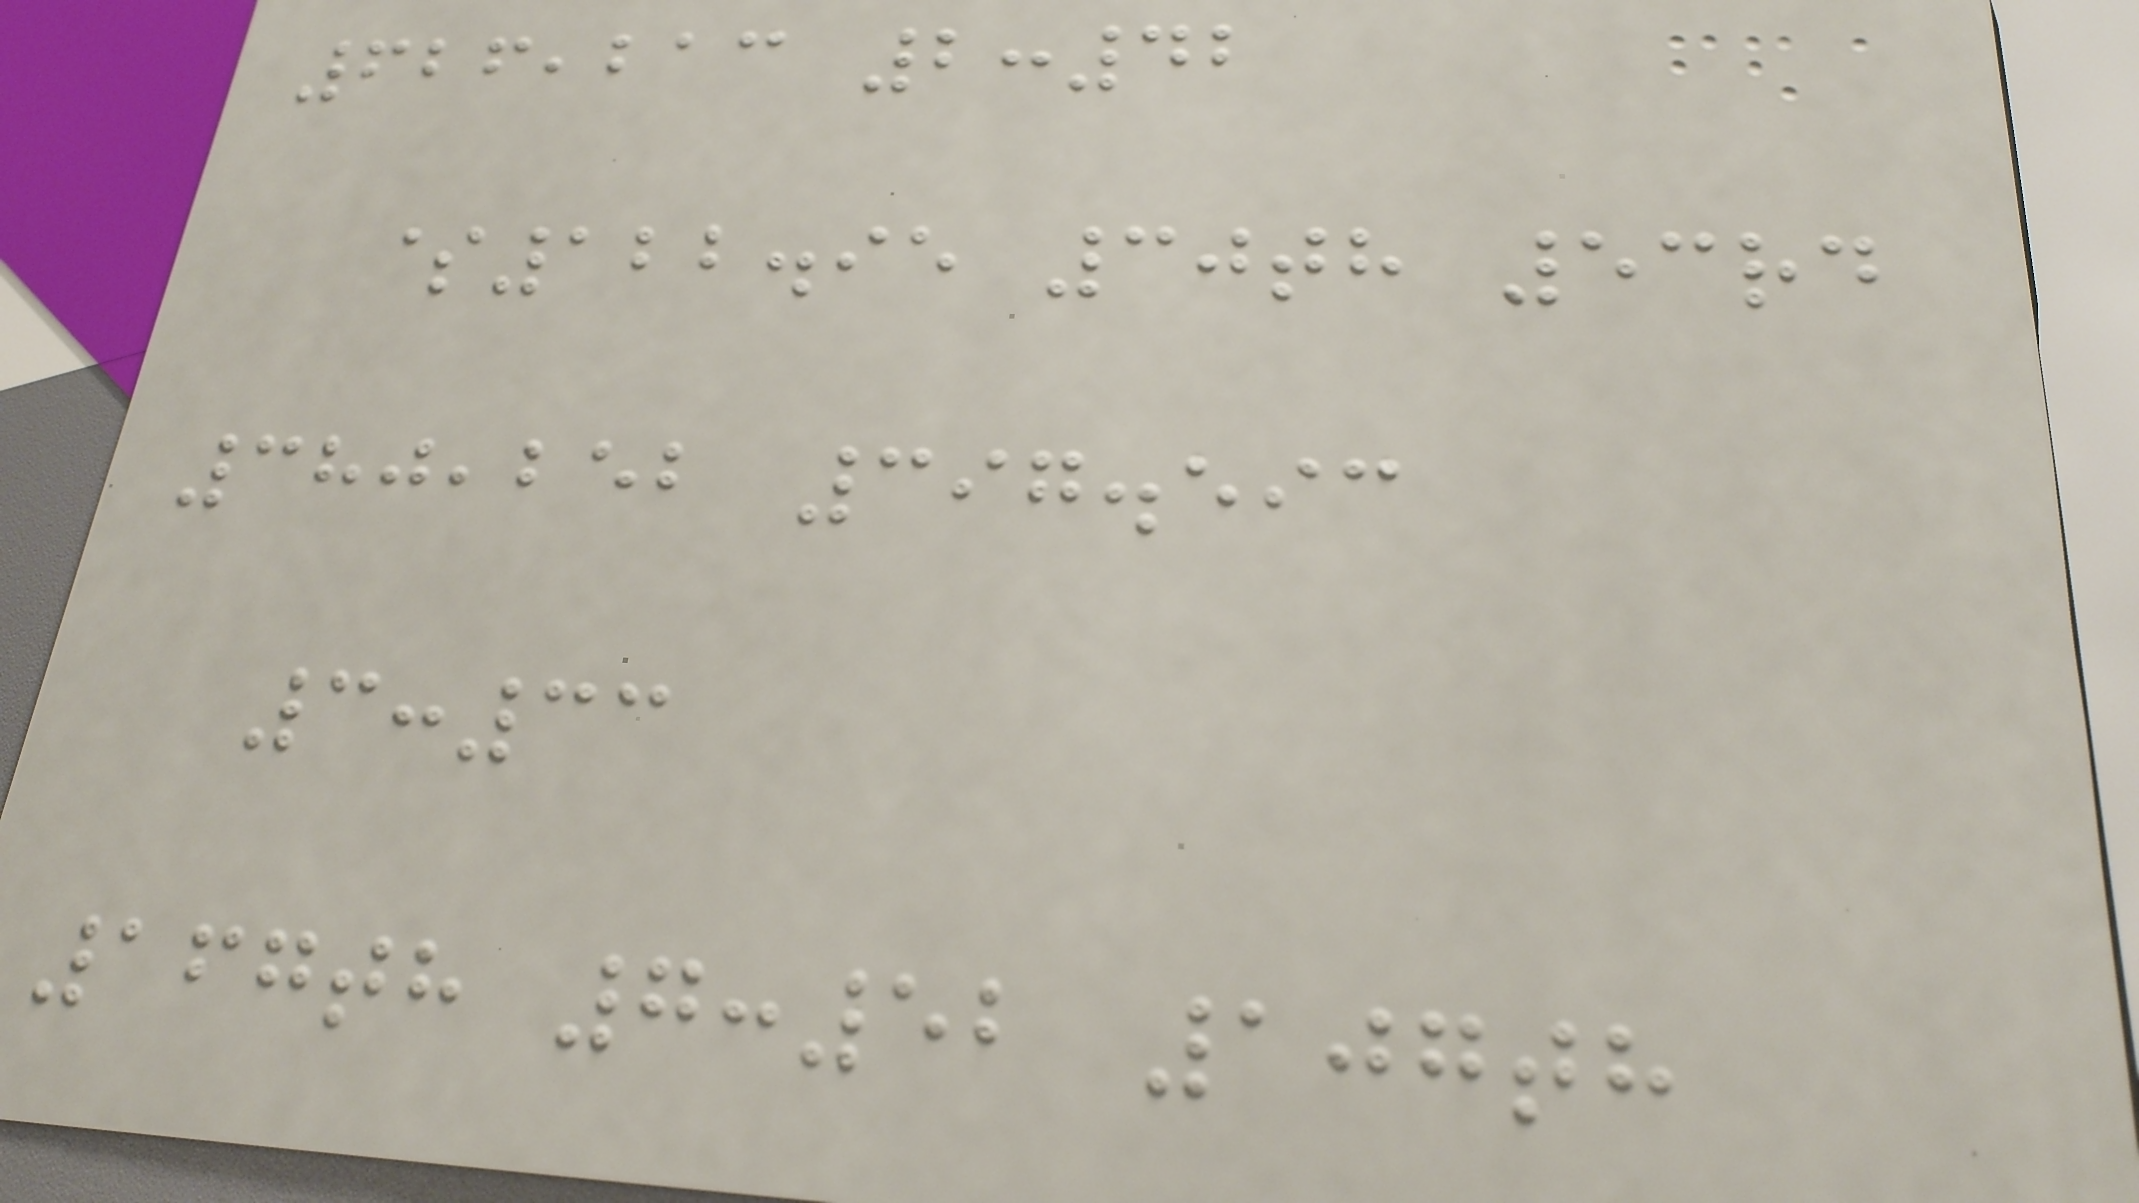626,213 2:42
$122.95 30th 53rd
380,252 397.593
3:33
167th 7:52 107th
